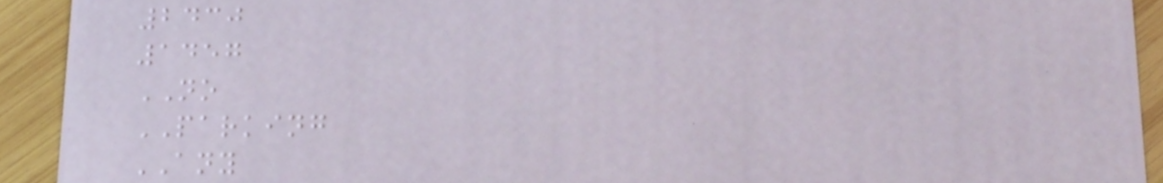2430
1457
NO
PARKING
ANY
